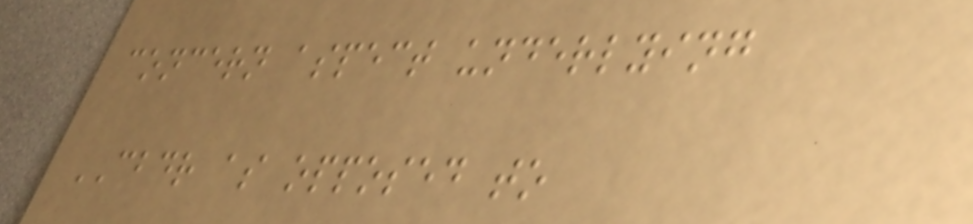concern aspect underlying
CBDR as opposed to
